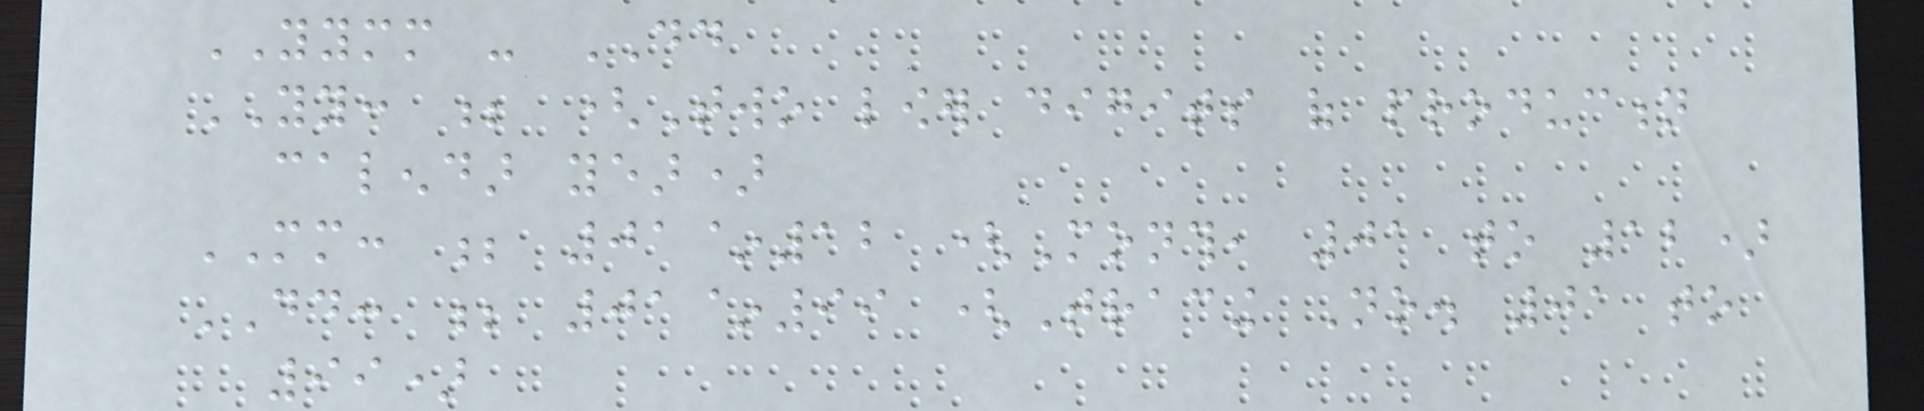YYMM - DD
YY: ; (Two lower digits of production
calendar year)
MM: ; 01~12 (Month, 01 to 12)
DD: ; 01~99 (Tracing No. 01 to
99)
